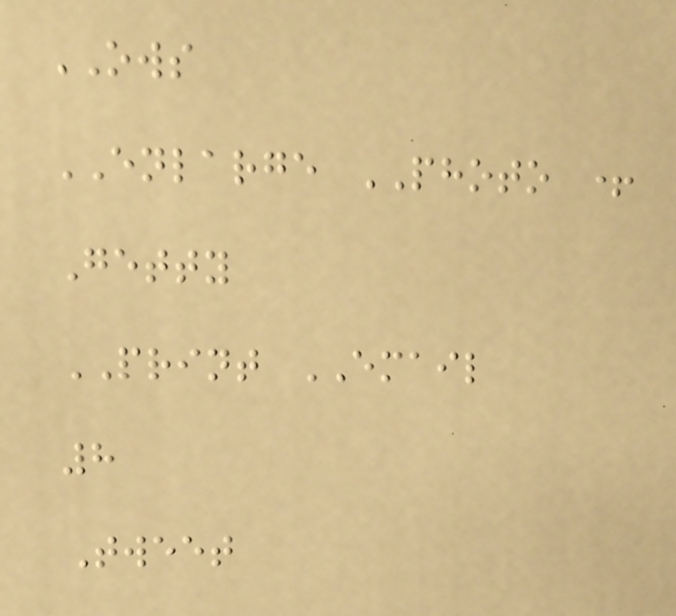OWS
ENLARGE PHOTO +
Getty
PRINT EMAIL
8
Tweet
